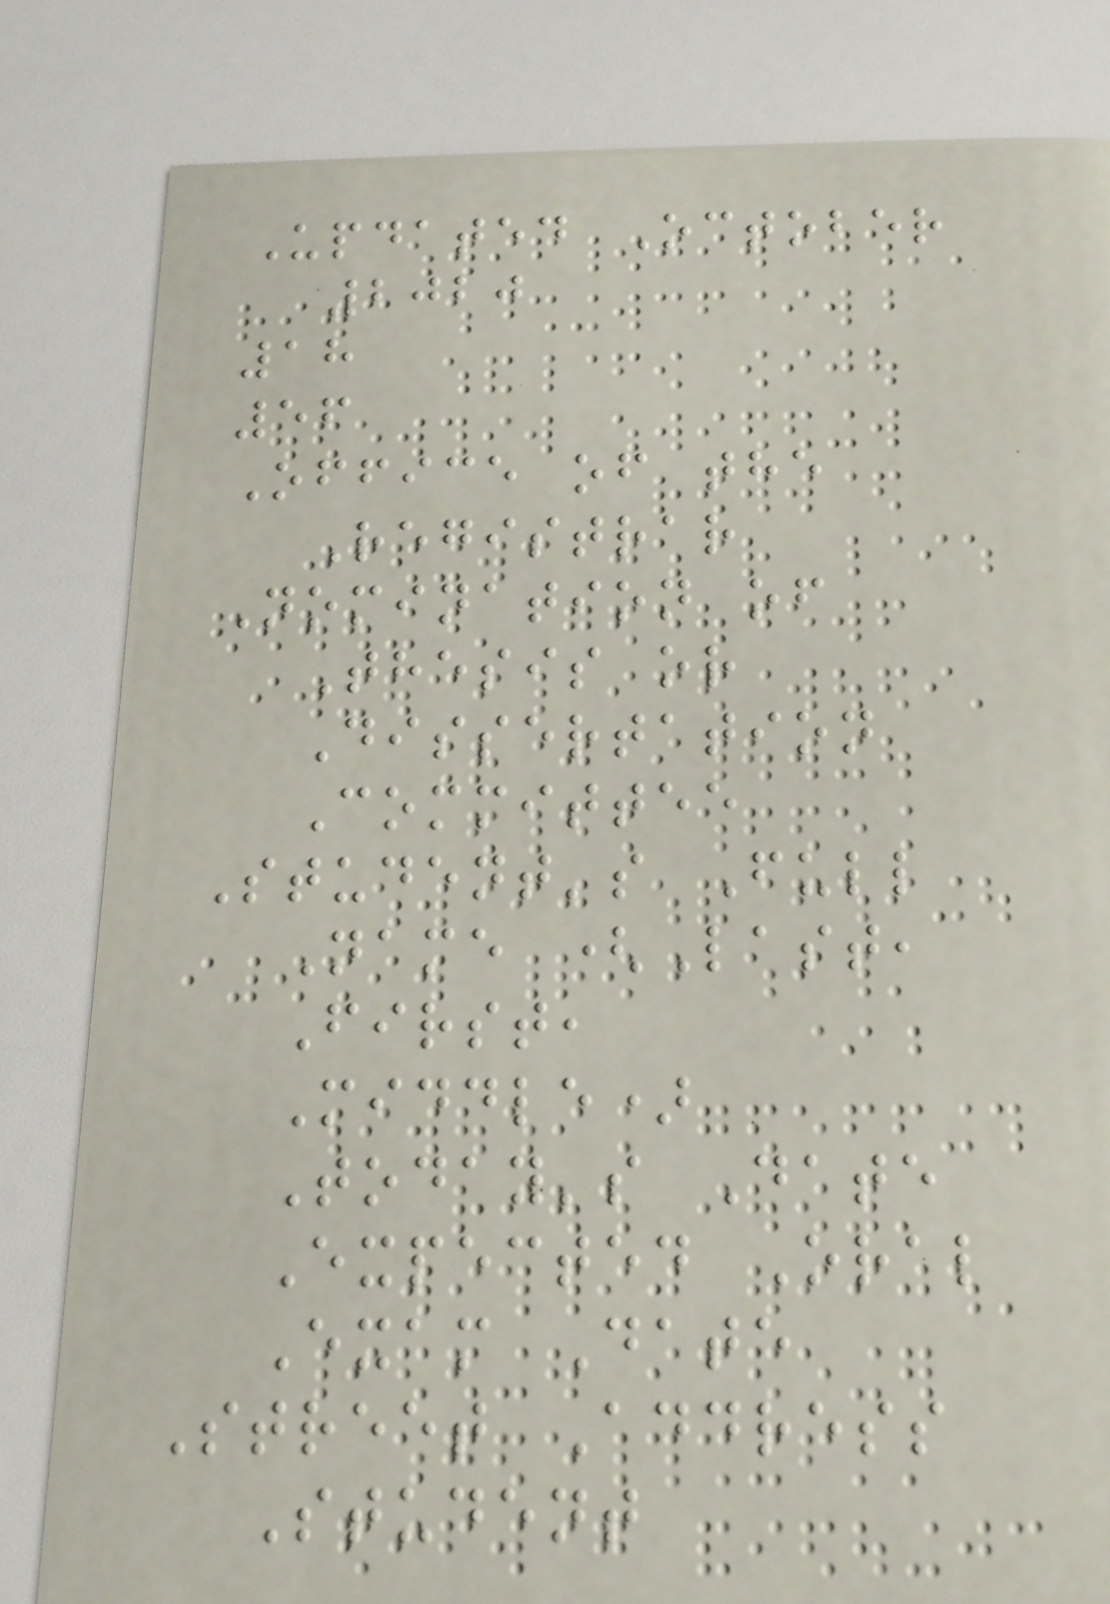Updated October
2020
18
56
Office of the
Registrar
Nomination of
Thesis or
Dissertation
Committee
Student's Full
Name (Last,
First,
Middle)
Today's Date
Expected Oral
Exam Date
Street Address
Student
